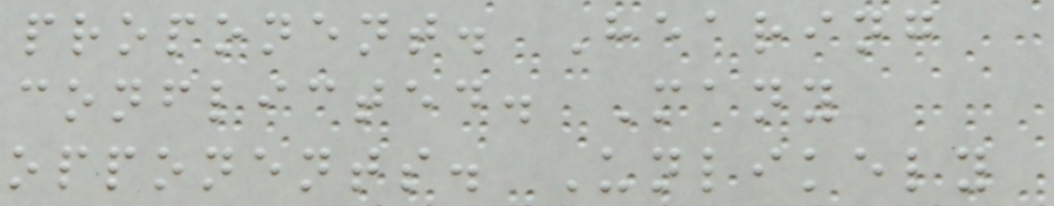proponent. Hearing
conflicted. Many
opponents. Unlikely
